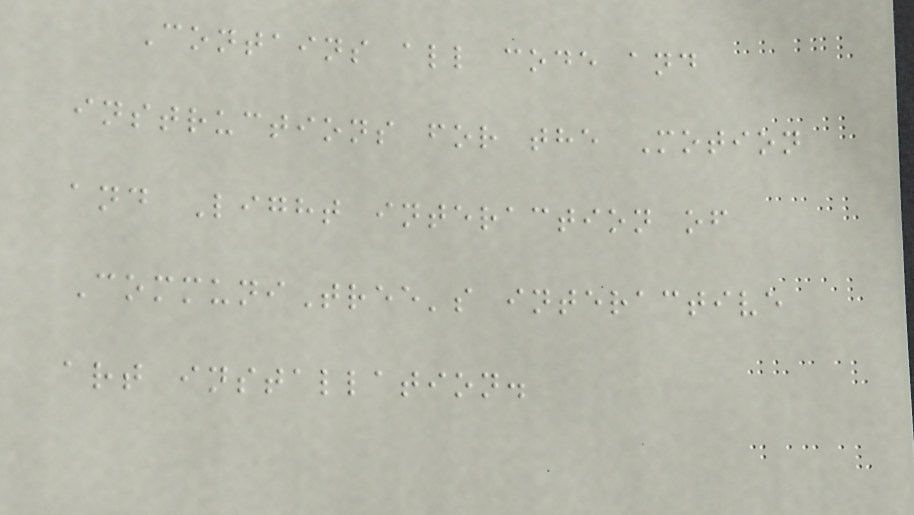Contains all code and
instructions for the Motion
and Light interaction of
CommuniTree's interactive
art installation.
